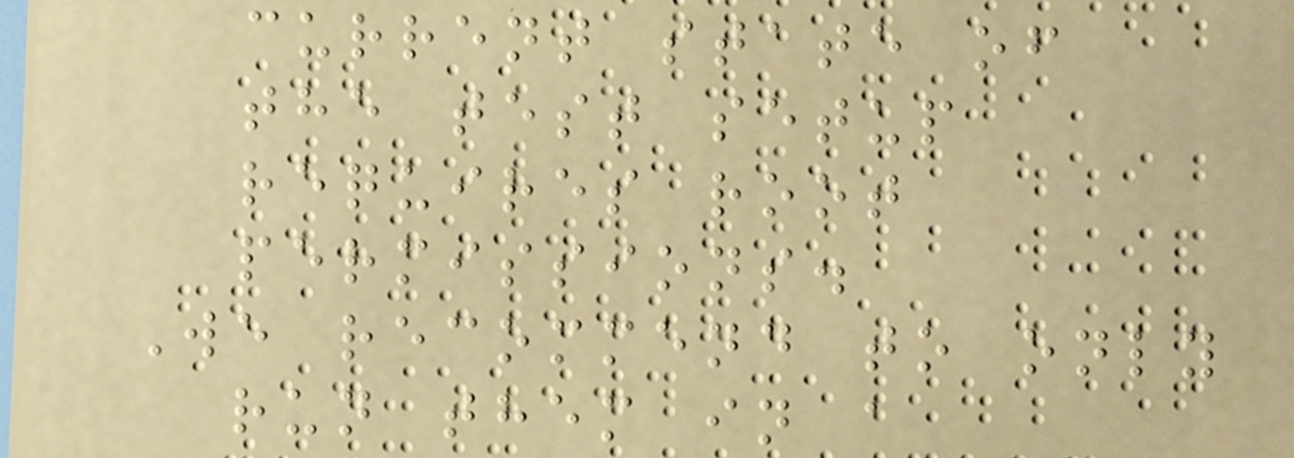current state of
the test setup
requires root
permissions.
We recommend to only
run them in a
